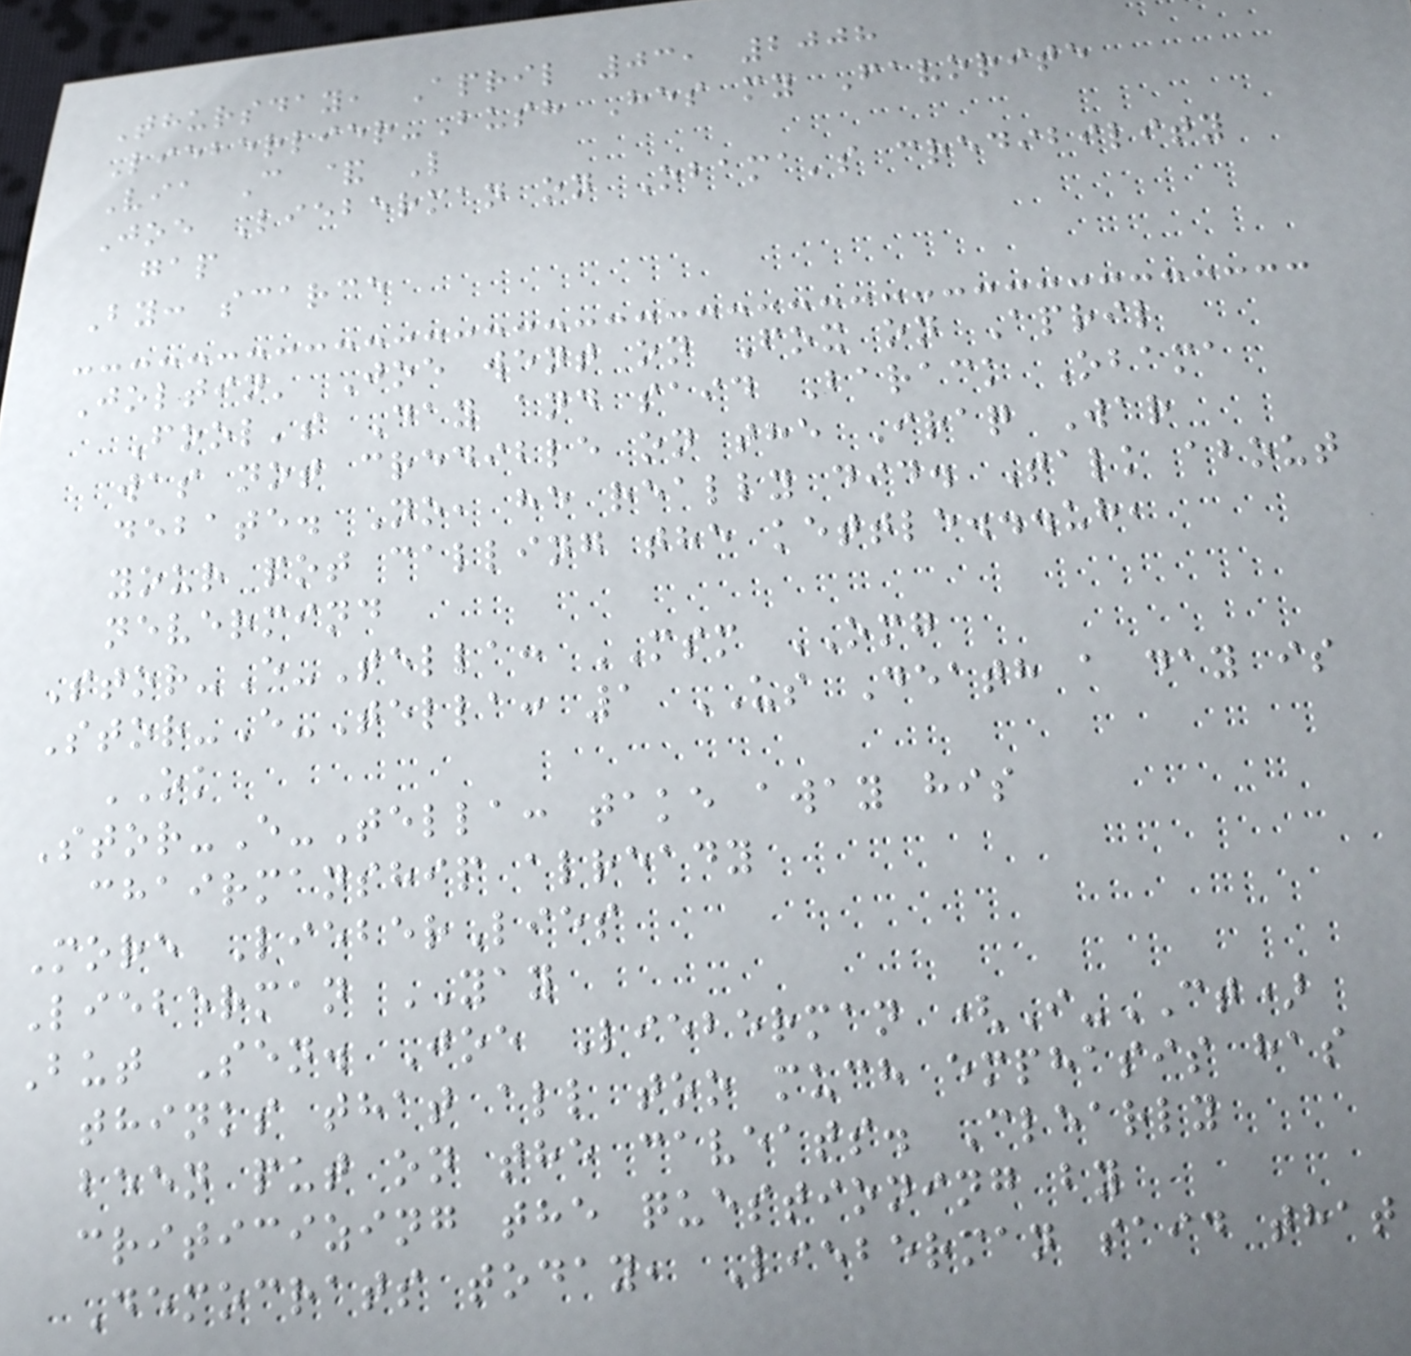Thursday, April 03, 2008
Lieberlier-Bush Hes my Favorite
Via C & L
Joe Lieberman on Obama's credibility
gap
By: scarce
Joltin' Joe went on Fox on April
Fool's Day and said Barack Obama
was not credible on the Iraq War
debate. No, he really did. Talk about
your pot calling the kettle...uh,
nevermind
Stor-E-Tella: MSM OMG
Stor-E-Tella: 1 US Death a day is
OK
Stor-E-Tella: take away his
chairmanship already
More LieberLies
Lieberman YAY
But Sen. Joe Lieberman (I-CT)
thinks that all too much emphasis has
been put on the caveats. Clearly
criticizing the questioning by
Democrats today, Lieberman said that
